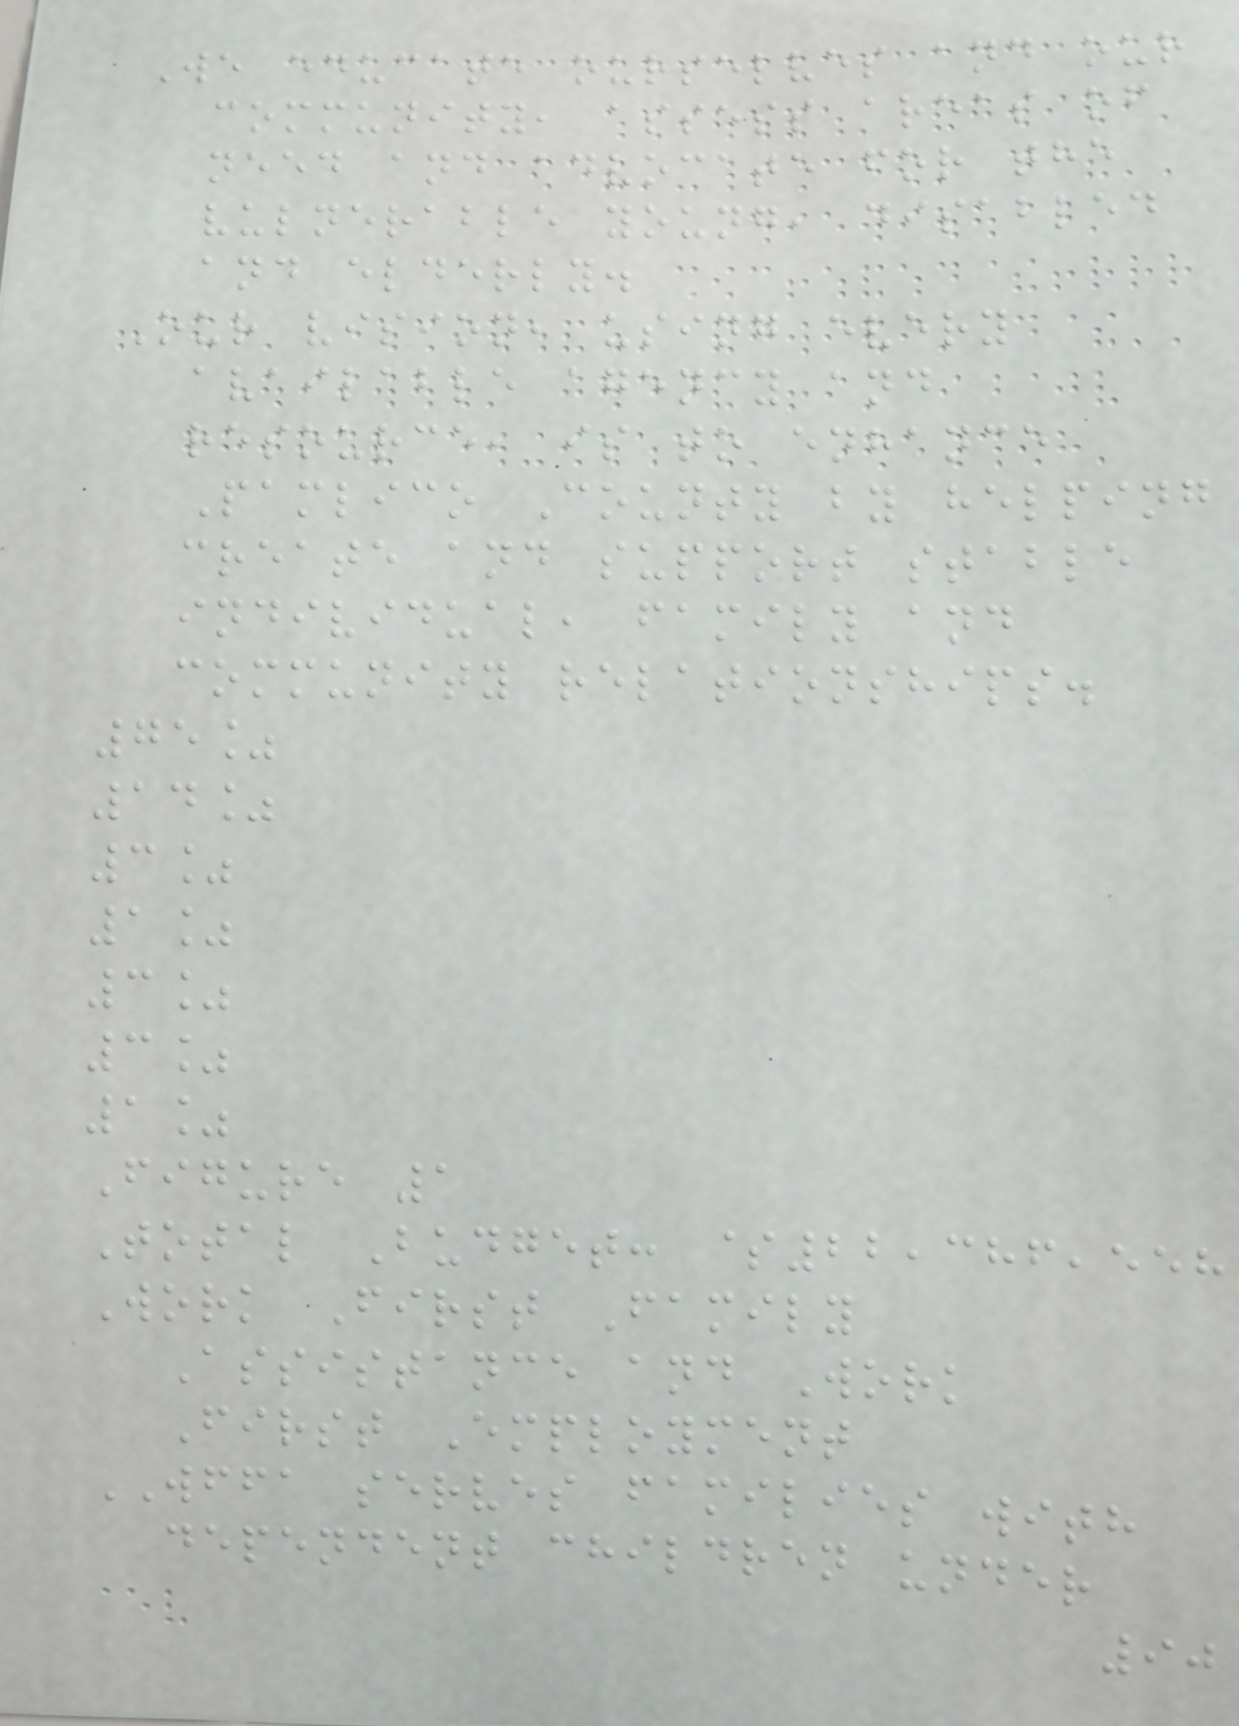We educate ourselves and our
community, assess areas of
need and advocate for the
vulnerable young, disabled
and elderly.
Our vision, using every
available agency and
resource, is to enhance
Pamlico County by helping
create and support stable
individual, family and
community relationships.
75%
14%
3%
1%
3%
3%
1%
Figure 1
Total Budget: $22,386,558
Work First Family
Assistance and Work
First Employment
WFFA serves families with
dependent children under
90
